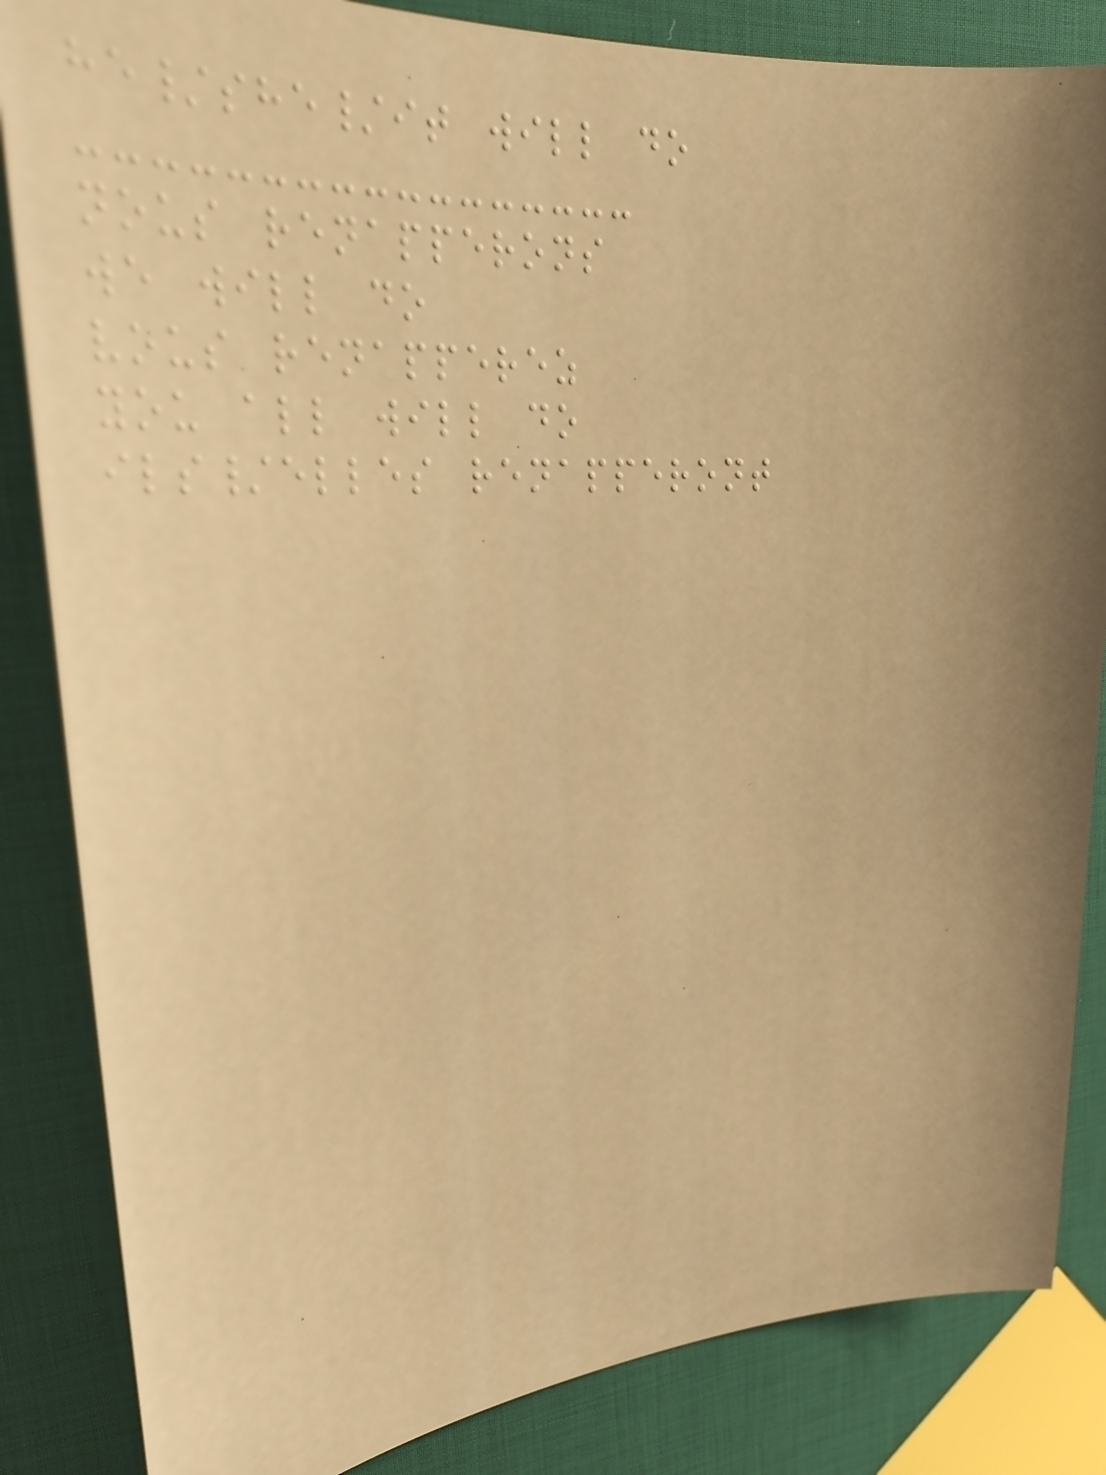he/she/it will do
nous renapperons
we will do
vous renapperez
you all will do
ils/elles renapperont
